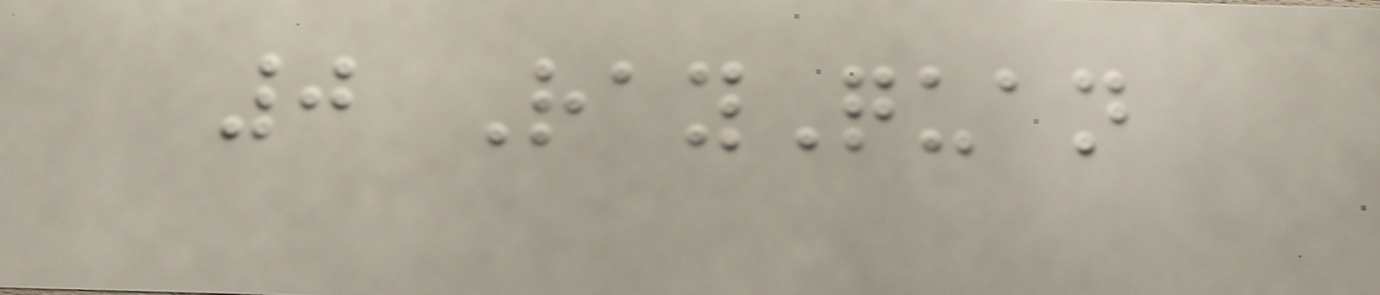0 RayQuan
